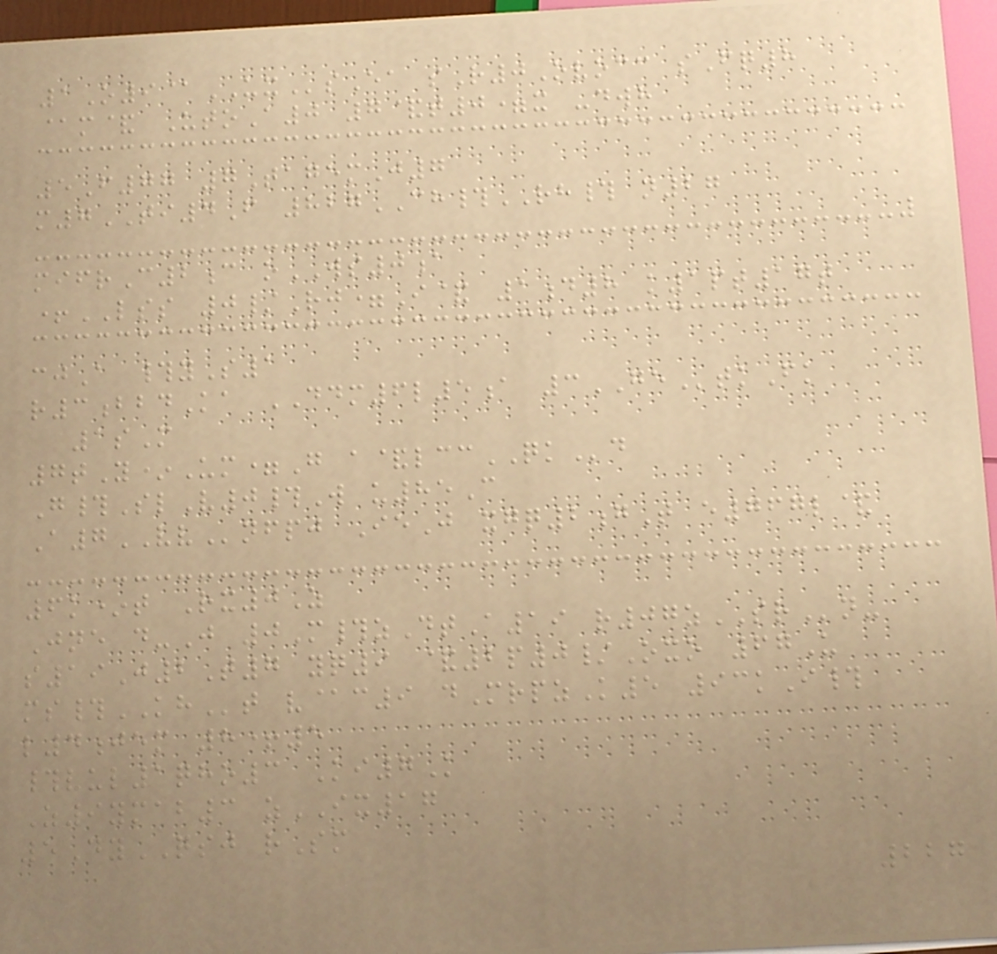1O9@UXsEa sR0Ovocc sFq8
@m& UtoA0 7&t0=x -dwh
5F77 7TagemJ7
m7TI4F 827CH#RH# n27
mifrC2c oWS0a
+LSS 0/Rj=I& 1d8 k1pt17t
cjA #yS1
r3bbdKa DDM6l5a 3GEtkFk
1sM
7tY*Um=G a&lccQKd
G#SlV0#W u85C
A7VVnfpj IeJ xgq2gT e767l&
6k*t Rx0Z
Jne d-J 0M#zDtA19 r07zSRn-
s19J2T7 yq9 &2p0/Oxo 67U
ms#KHt v@c9 dMrpzK5 93kI#
l4jem 8+5
#vul1qho3 Ki7K
Z9ymab3 zIX17
5DyQSJ rSm
227
